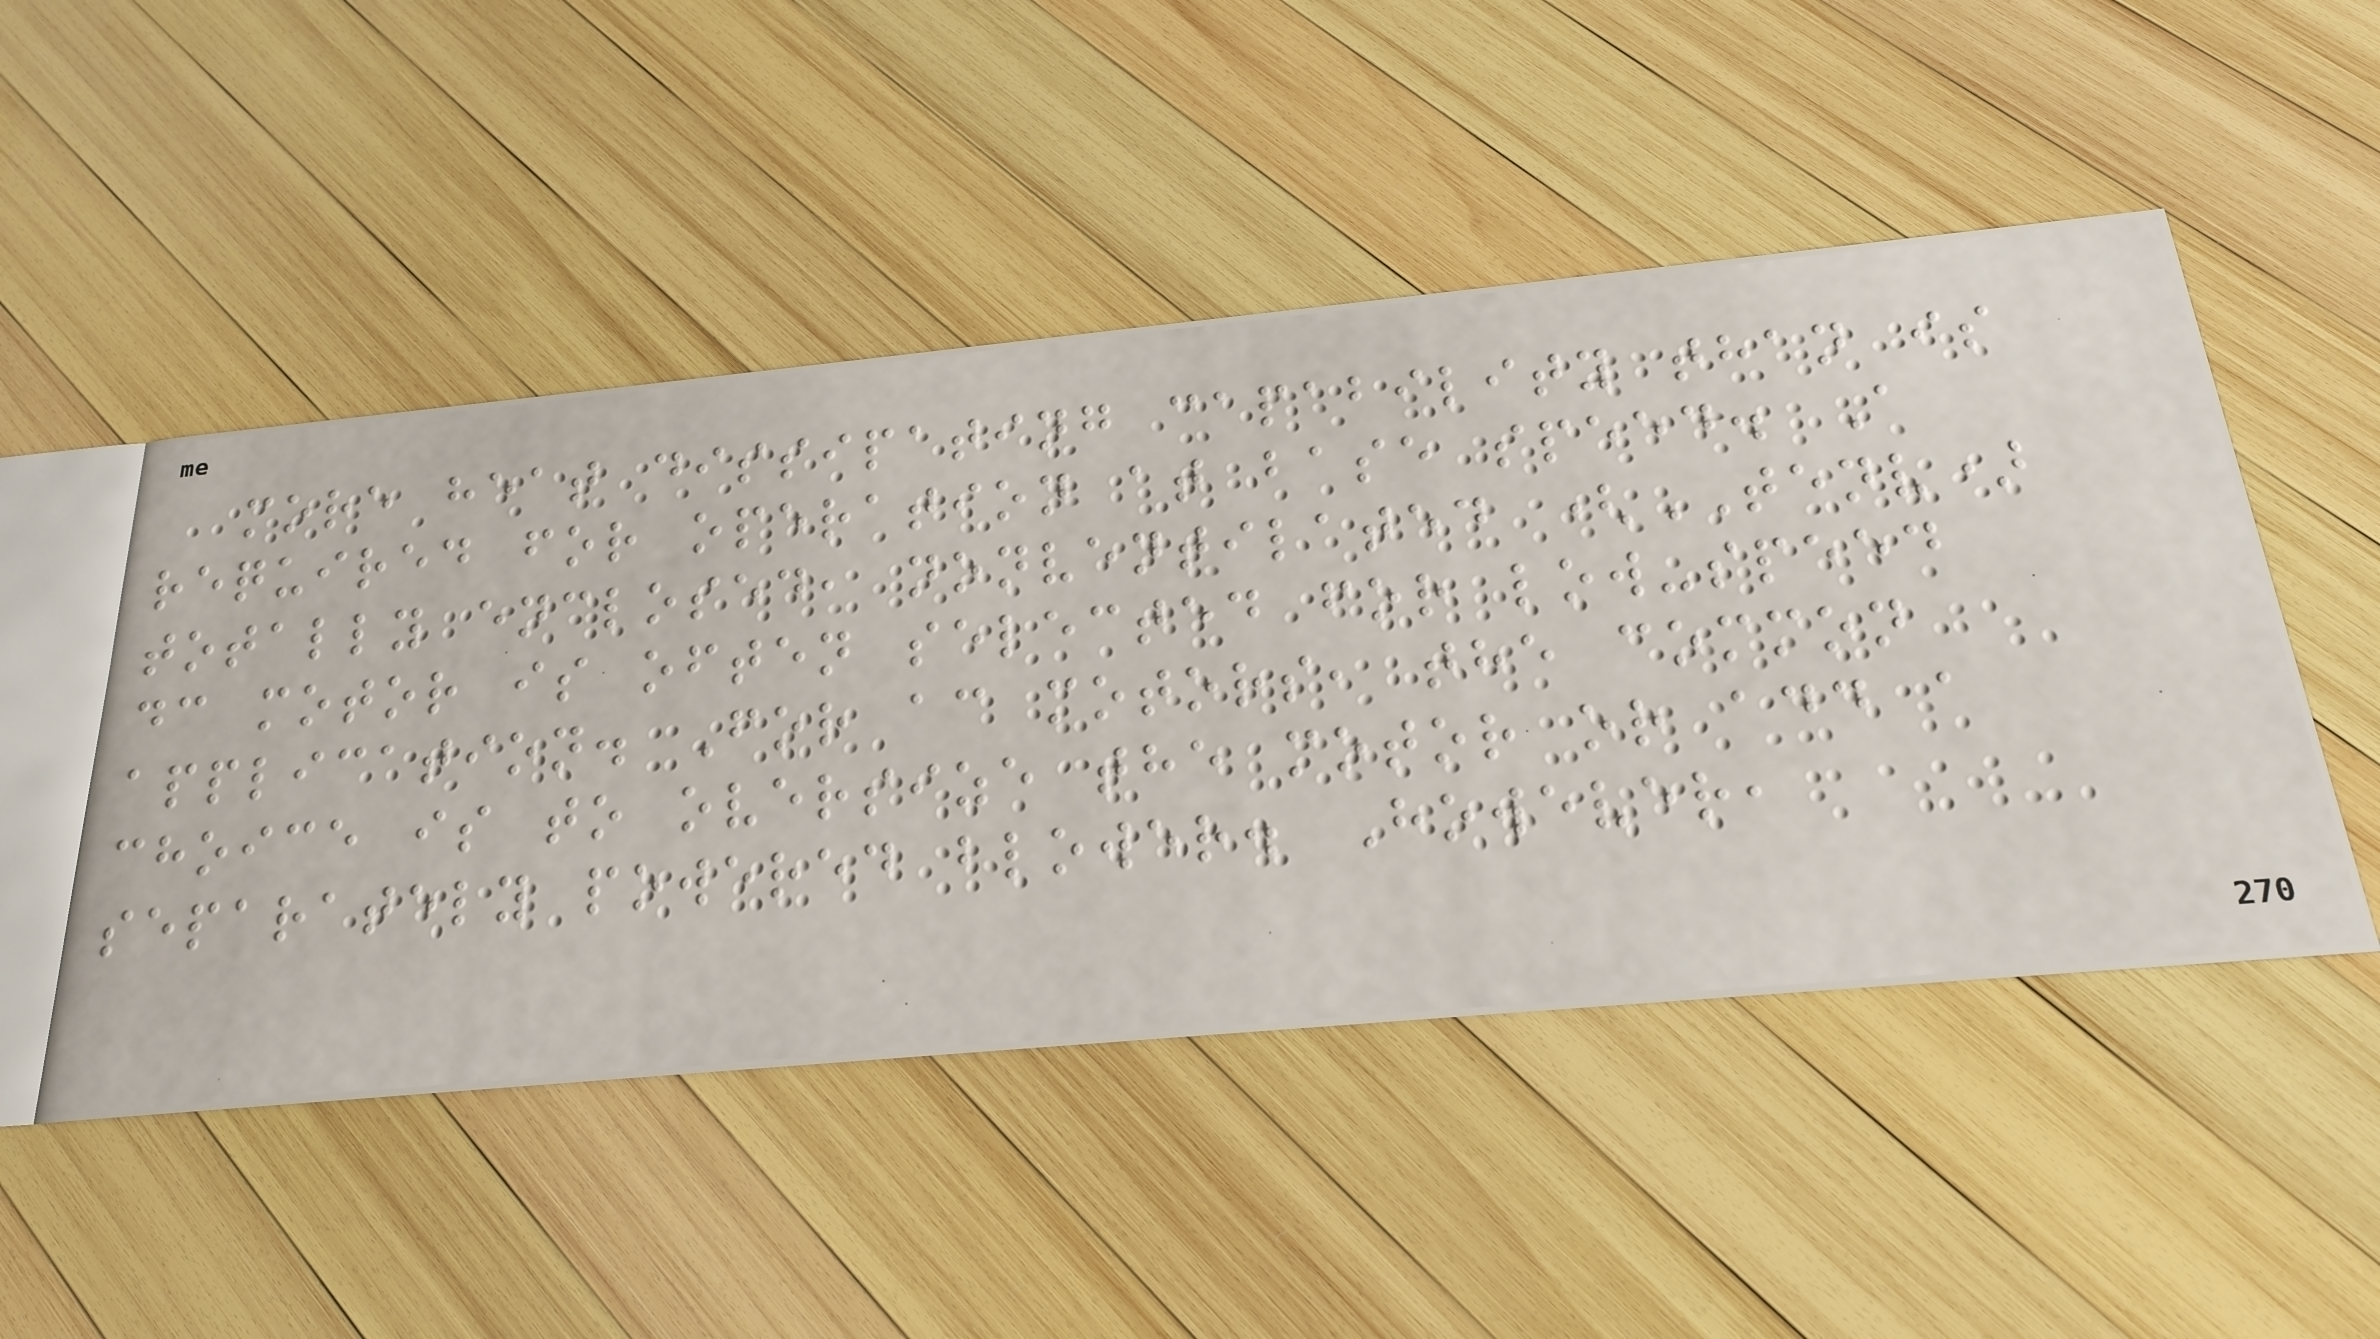more heat dissipating capability than is
required for operation at base speed. A
totally enclosed, nonventilated (TENV)
dc motor is often selected for low-speed
application. For ac motors, the common
choice is to oversize the motor or add a
separately powered blower. However,
